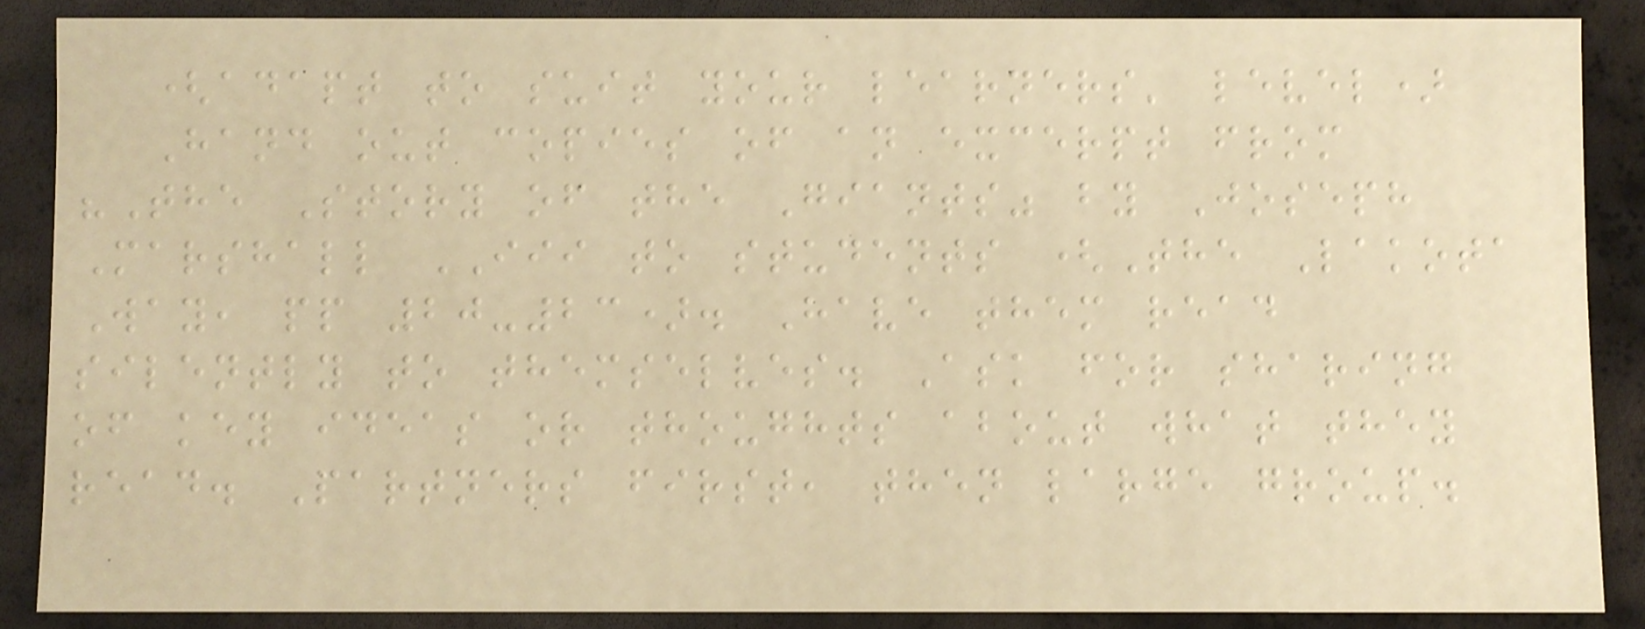(adapt to suit your learners' level)
Hand out copies of an excerpt from
"The Story of the Giants" by Joseph
Marshall III to students (The Lakota
Way, pp 20-23). Have them read
silently to themselves. Ask for sharing
of key ideas or thoughts about what they
read. Partners first, then large group.
